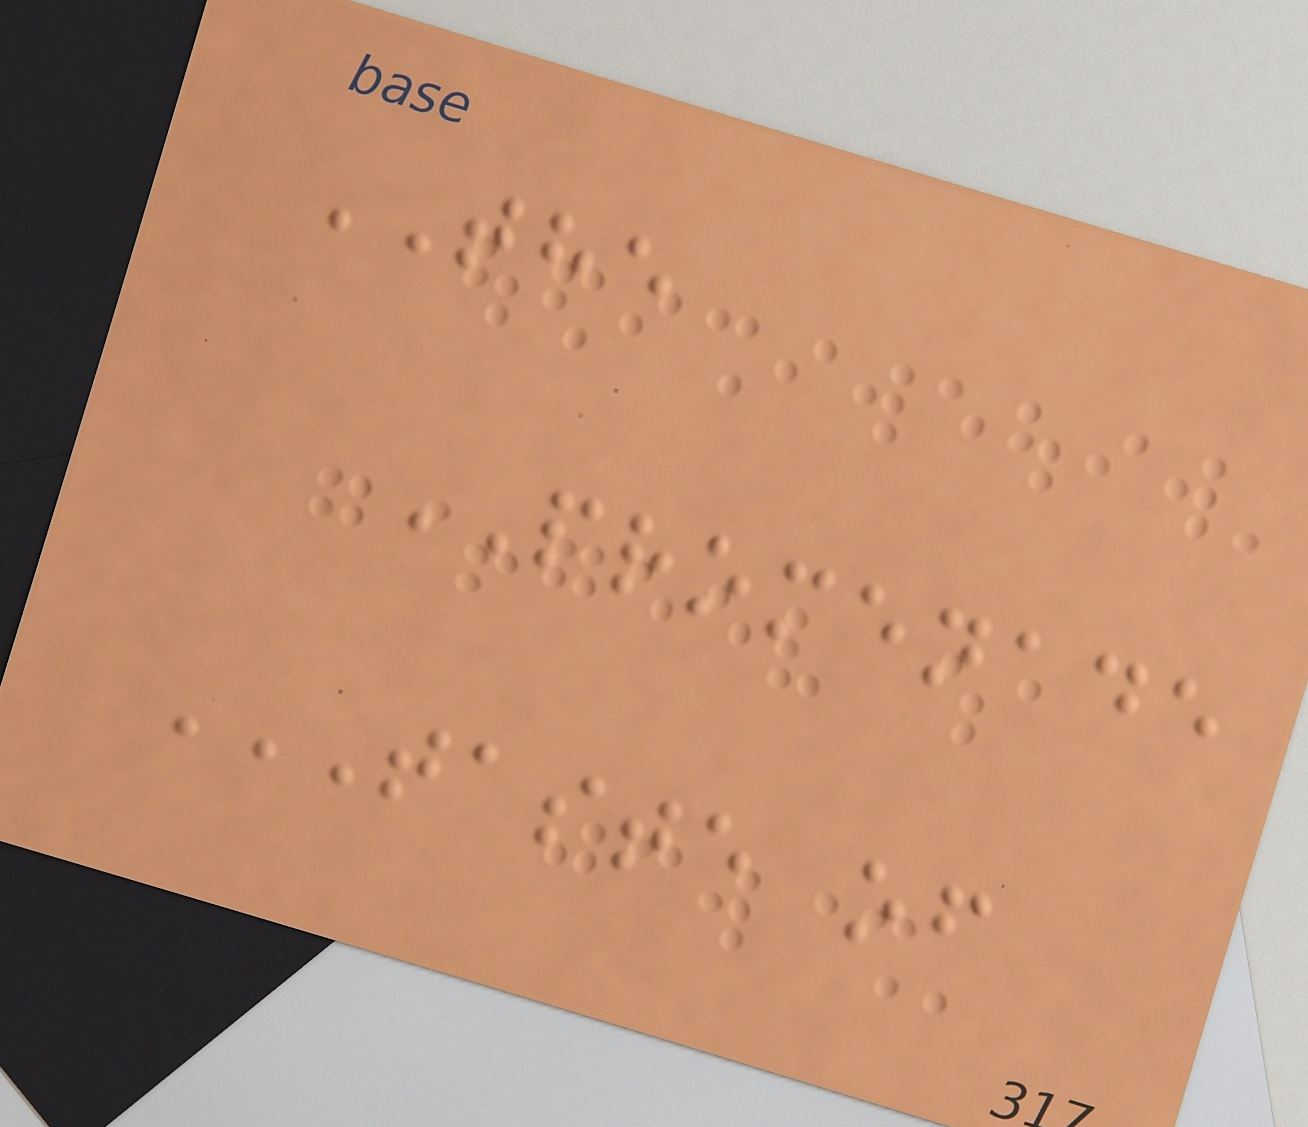THE
PROMENADE
TASTE OF
